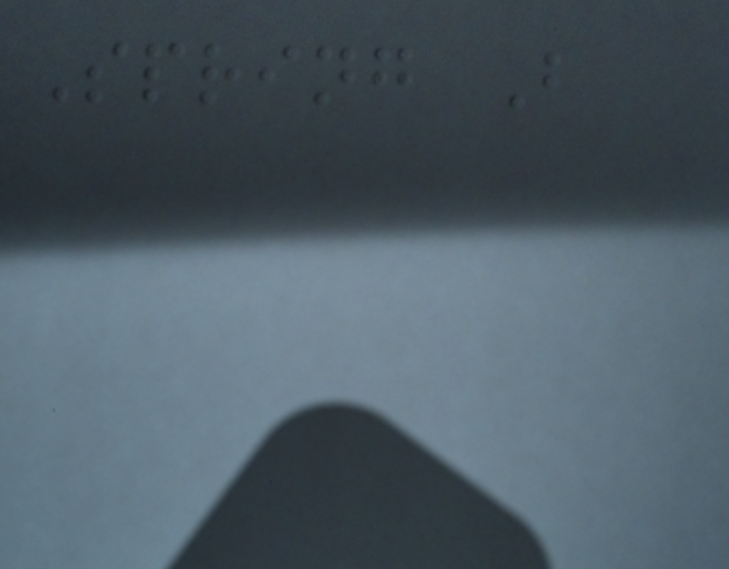Spring B
